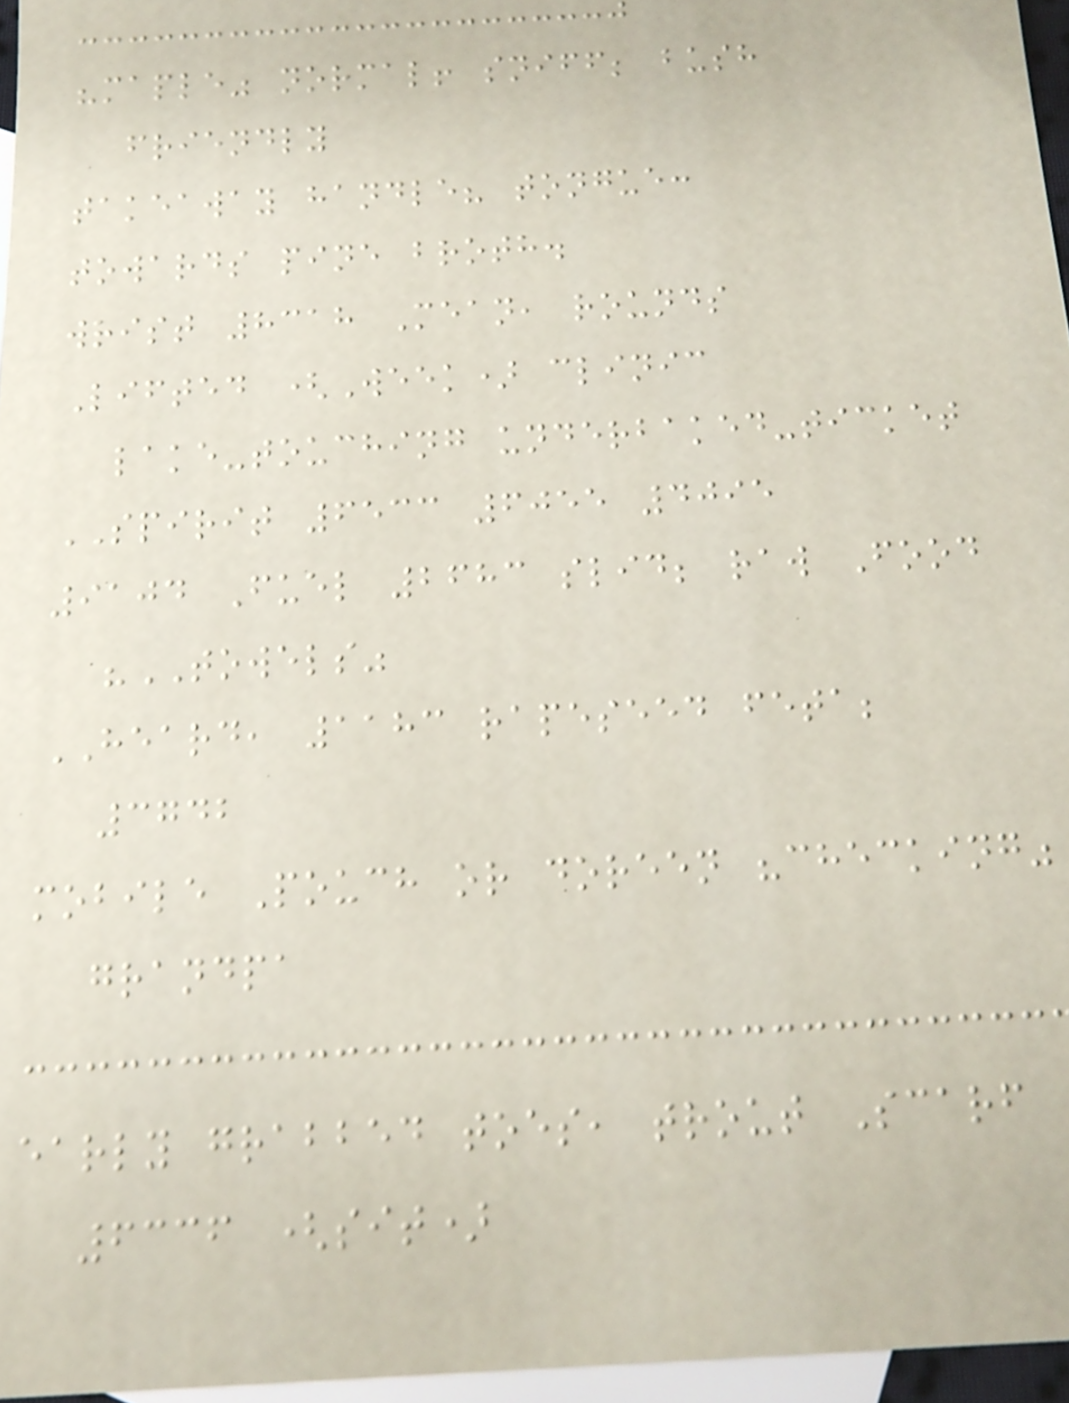"maple" normal! sniff; bush
friendly
takeaway handle? tongue:
towards pine broth.
wrist 8318 Mean, rounds
Lifted (Week) clinic
lake-touching underbaked-ticket
SPIRIT 6533 6055 4095
9104 Fuel 2683 slid; raw Food
"TOWELS"
HEARD, 1183 rapeseed feta;
3742
mobile Pouch or doreen "checking"
grandpa
early grabbed toes, trout Scarf
6336 (sit)
